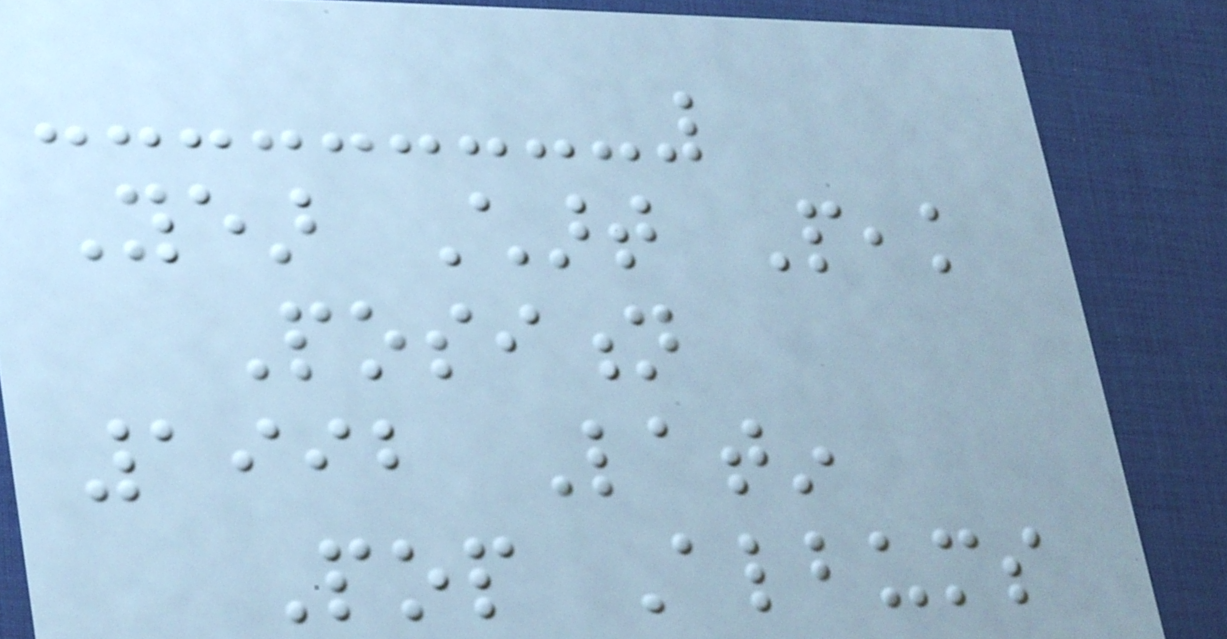Year Chart Peak
Position
1992 Latin
Pop Albums
